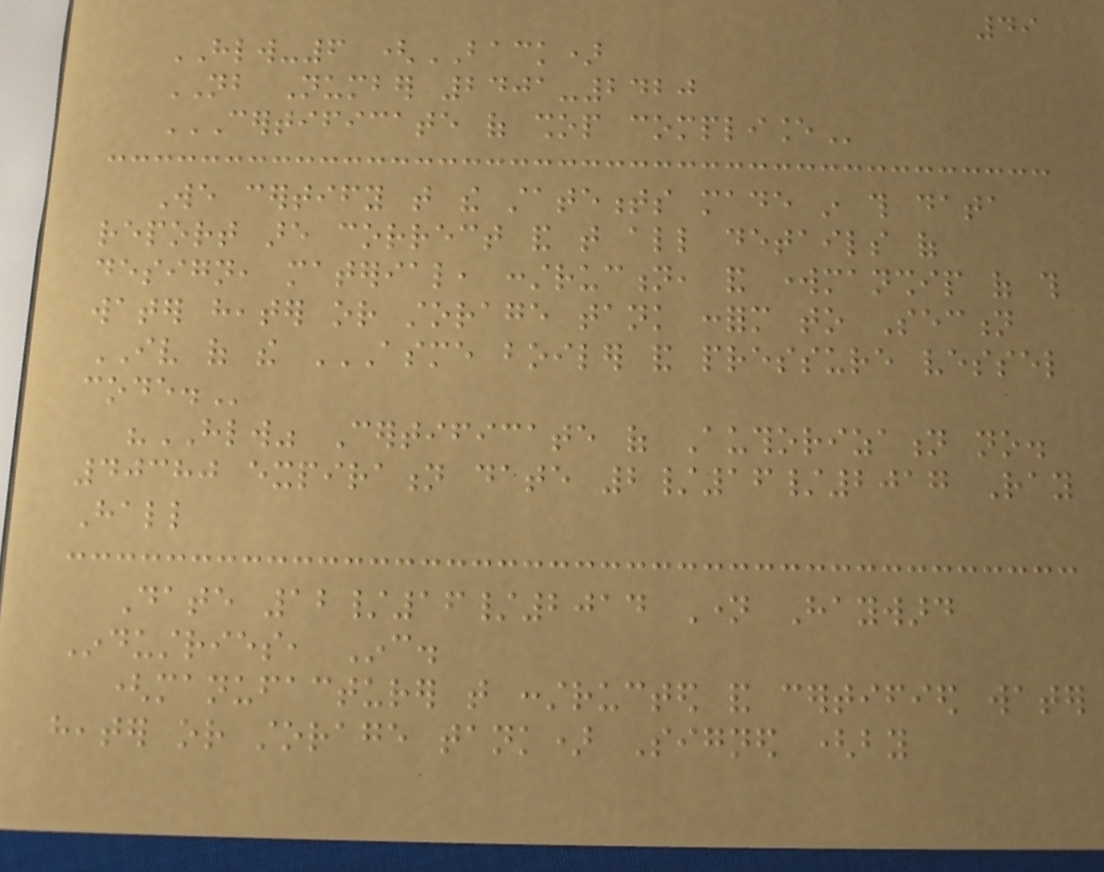49
HLW-6 (BACK)
NB Number 2401-2420
CERTIFICATE OF SHOP COMPLIANCE
We certify that the statements made in this data
report are correct and that all details of
design, material, construction, and workmanship of this
water heater or storage tank conform to Section
IV of the ASME BOILER AND PRESSURE VESSEL
CODE.
"HLW" Certificate of Authorization no.
40380 expiration date 2/16/2017 Ray
Hall
Date 12/16/2014 Name Hayward
Industries, Inc.
(manufacturer that constructed and certified water
heater or storage tank) Signed (by
